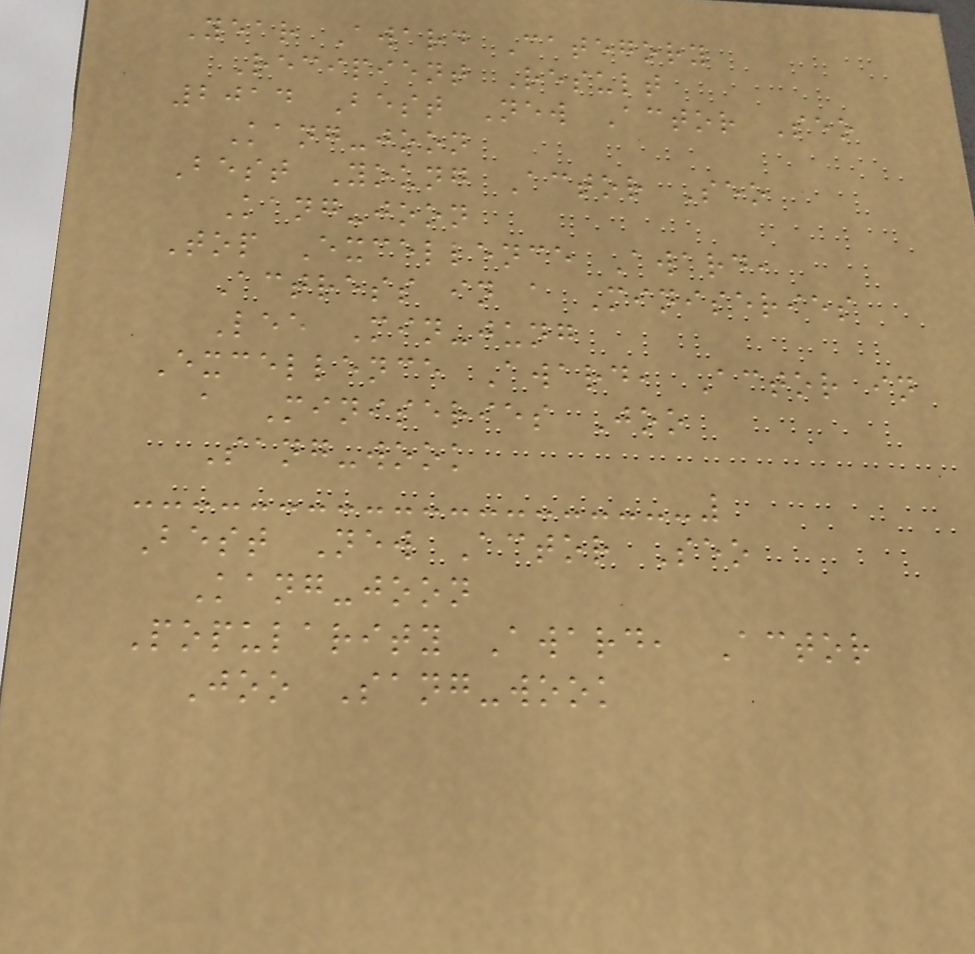Year Award Category
Recipient Result
2014 Best New Actor Seo
Kang-joon
Best Young Actor Seo
Kang-joon
Top Excellence Award,
Actress in a Miniseries
Lee Min-jung
Excellence Award, Actor in
a Miniseries Joo
Sang-wook
Best New Actor Seo
Kang-joon
Popularity Award, Actor
Joo Sang-wook
